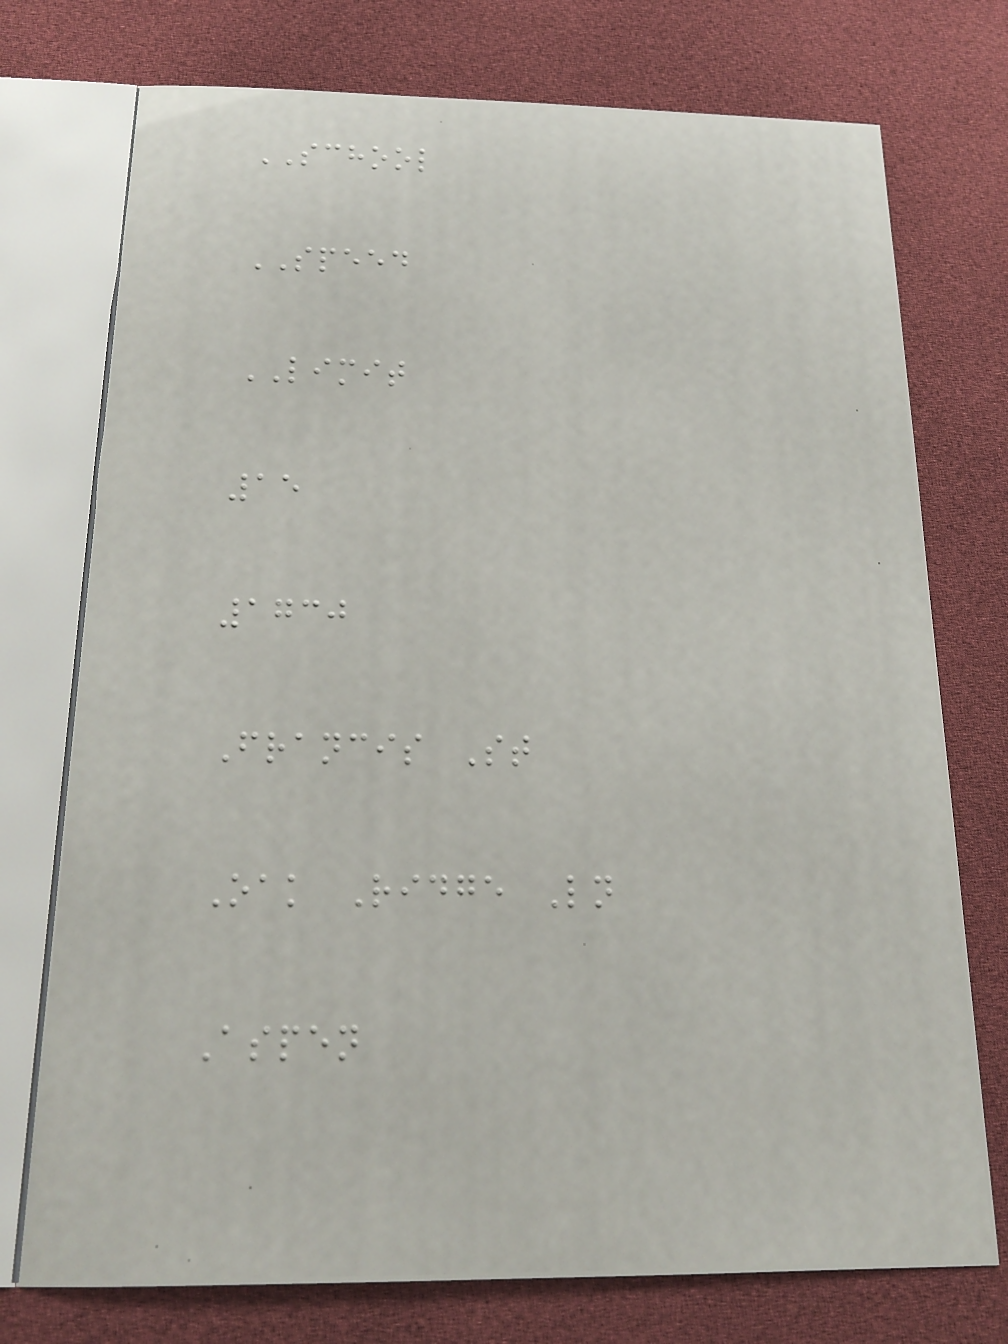SCHOOL
SPEED
LIMIT
15
1730
Francis St
Oak Ridge Ln
Aspen
